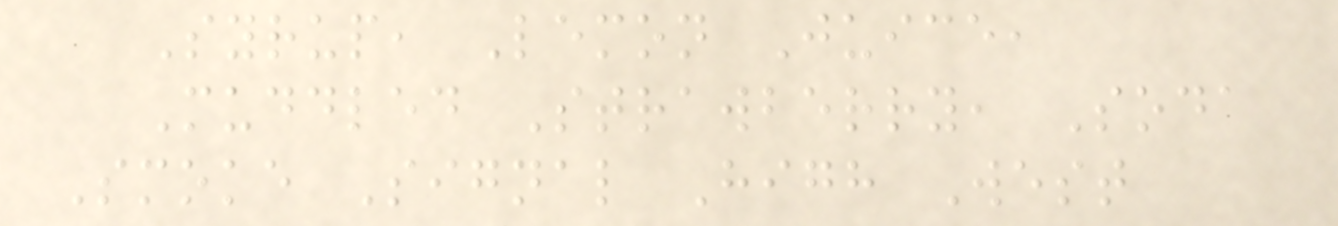Syrup, Lemon Juice,
Muddled Strawberry, Soda
Smoke Signal High West
